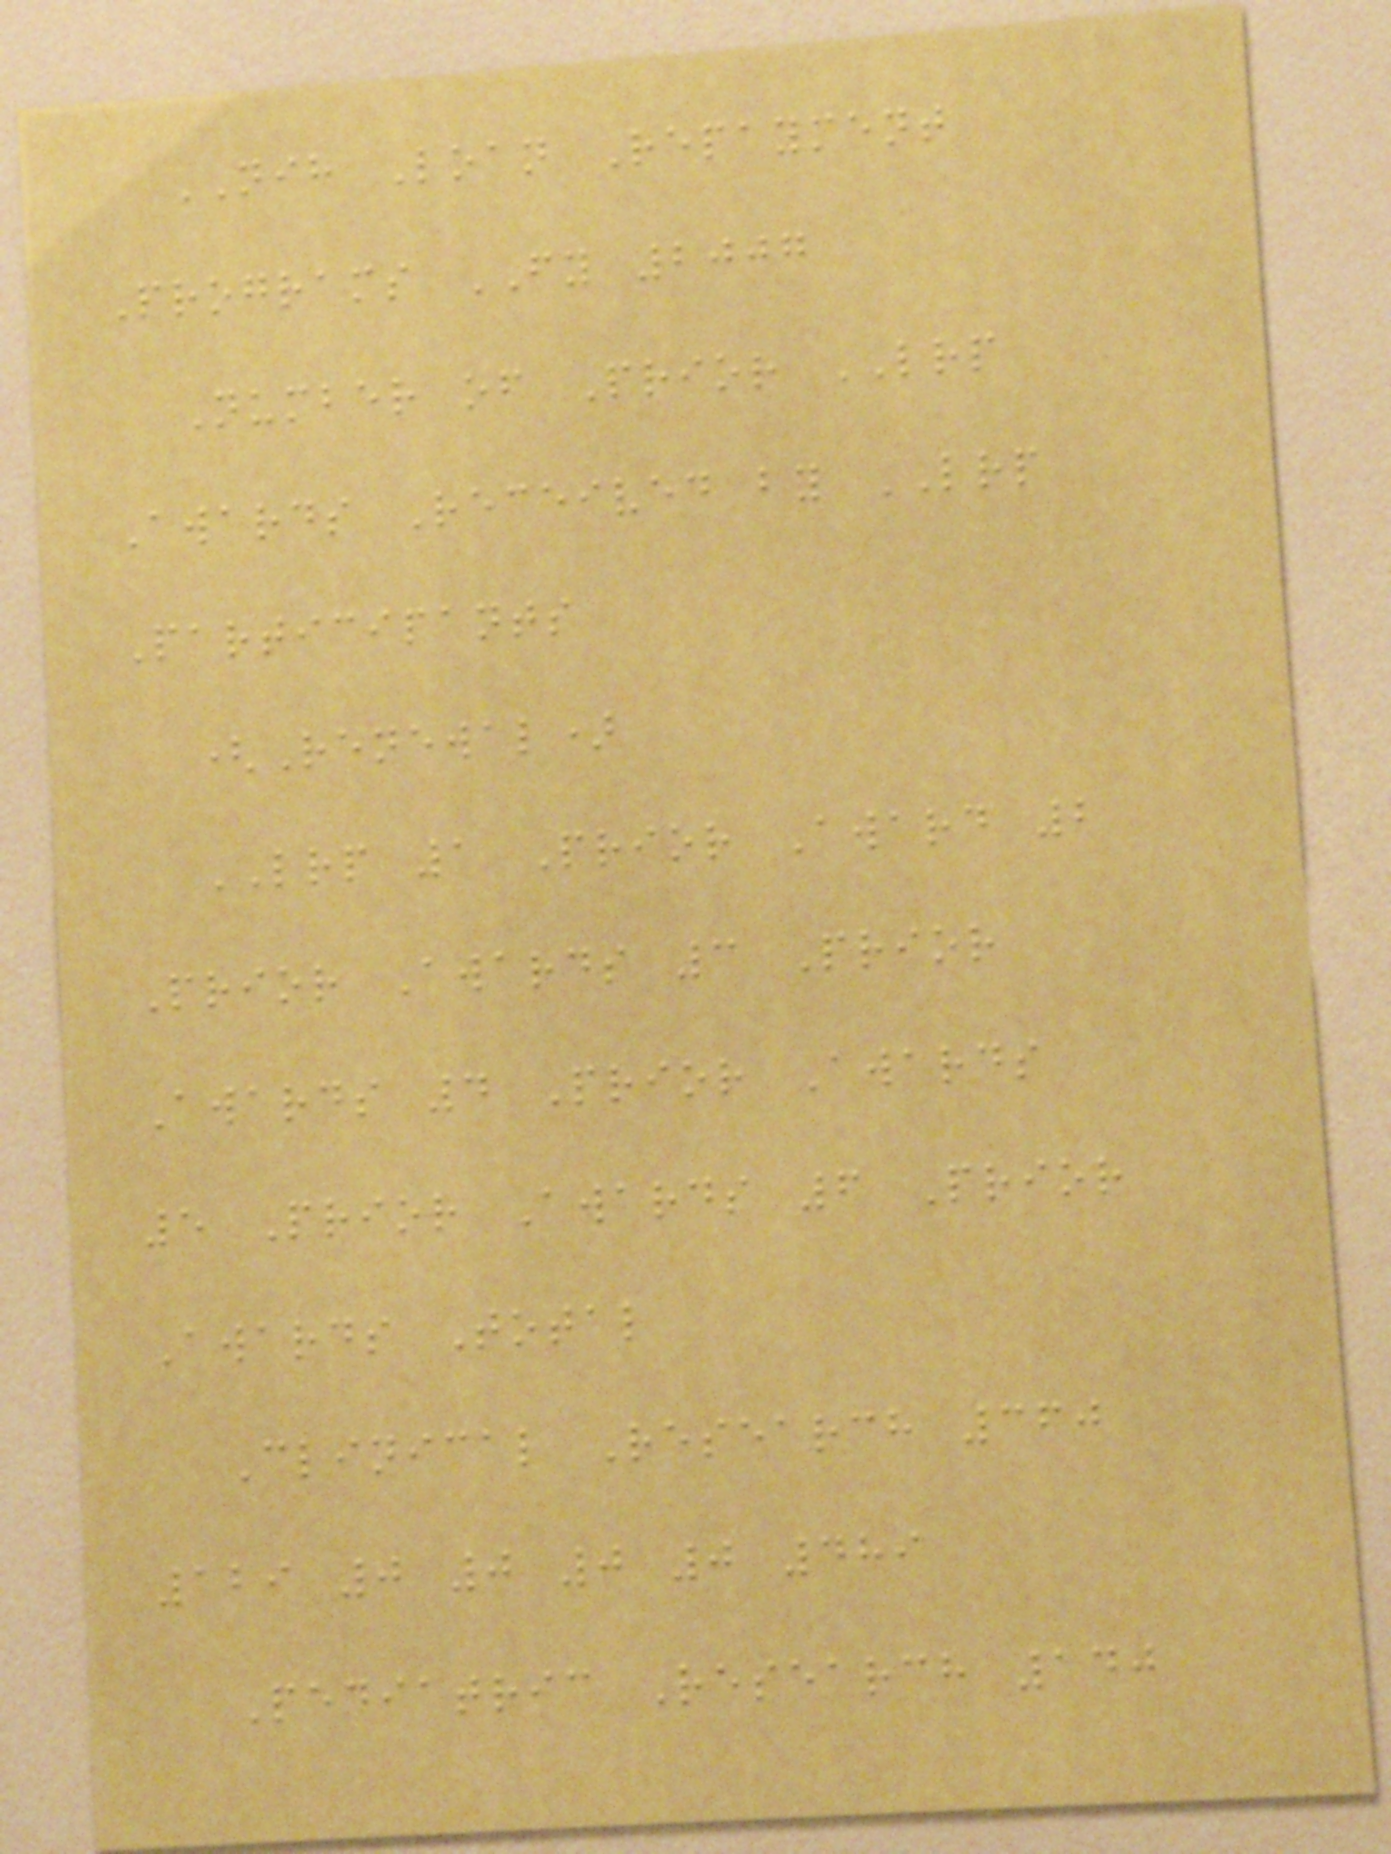NIH Loan Repayment
Programs FY 2007
Number of Prior LRP
Awards Received by LRP
Participants
(Renewal)
LRP 1 Prior Award 2
Prior Awards 3 Prior
Awards 4 Prior Awards
5 Prior Awards 6 Prior
Awards Total
Clinical Research 360
129 0 0 0 0 489
Pediatric Research 140
